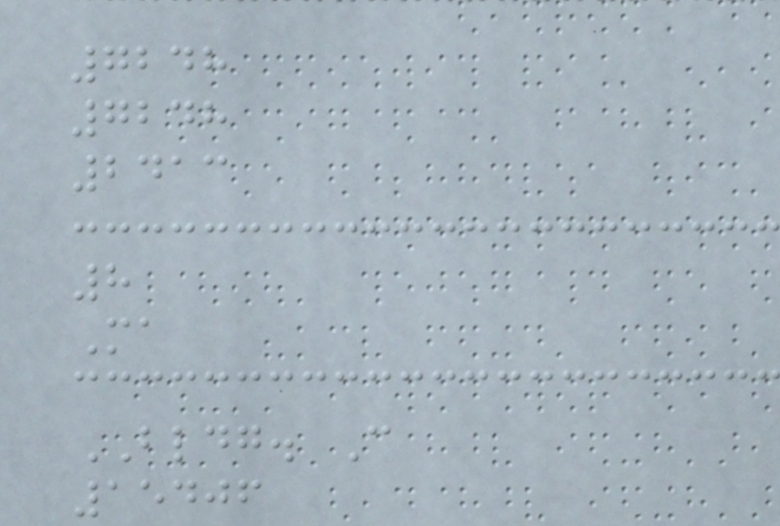7248
7248
2413
8
Ma
BLDG. C
15406
